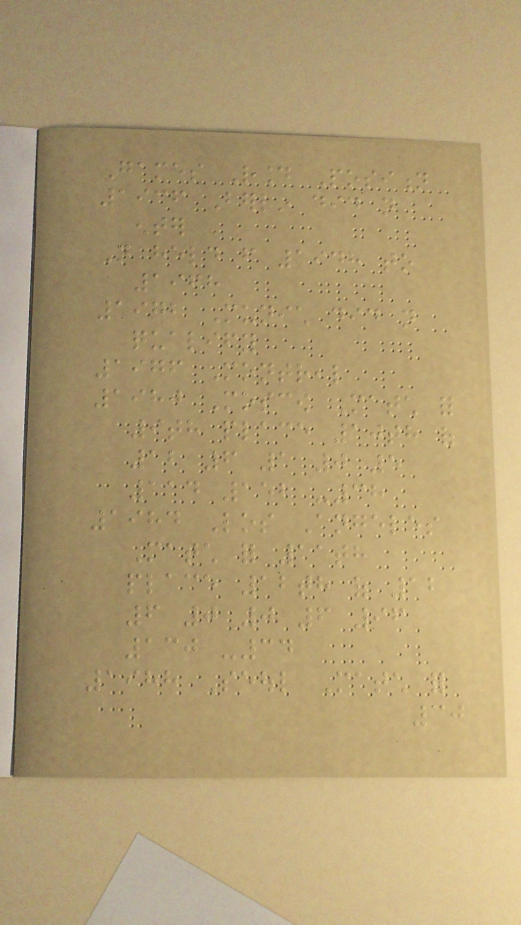Games Round Position
1936 Berlin did not
enter
Not held from 1948 to
1968
1972 Munich did not
qualify
1976 Montreal
1980 Moscow Match for
9th place 10th of
12 6 1 0 5
114 152 -38
1984 Los Angeles
Match for 11th
place 12th of 12
6 0 0 6 96
130 -34
1988 Seoul Match for
30
